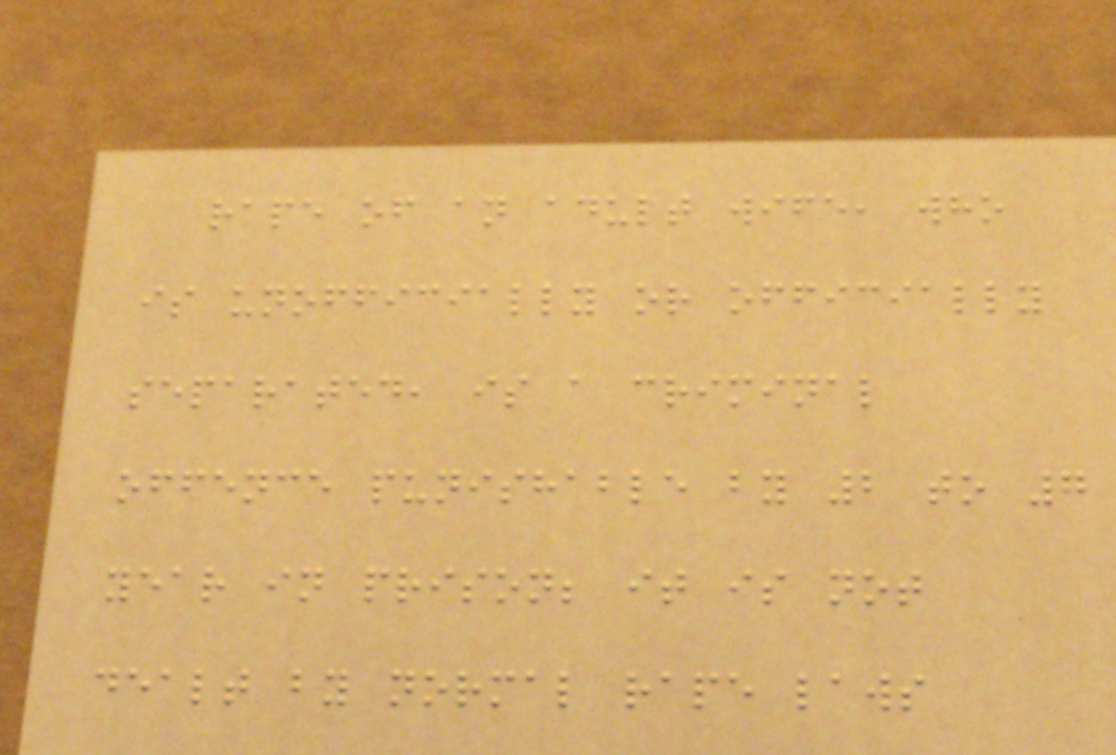rape of an adult wife, who
is unofficially or officially
separated, is a criminal
offence punishable by 2 to 7
year in prison; it is not
dealt by normal rape laws
